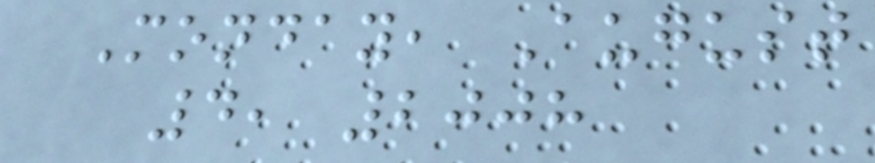Monday, August
4, 2008
